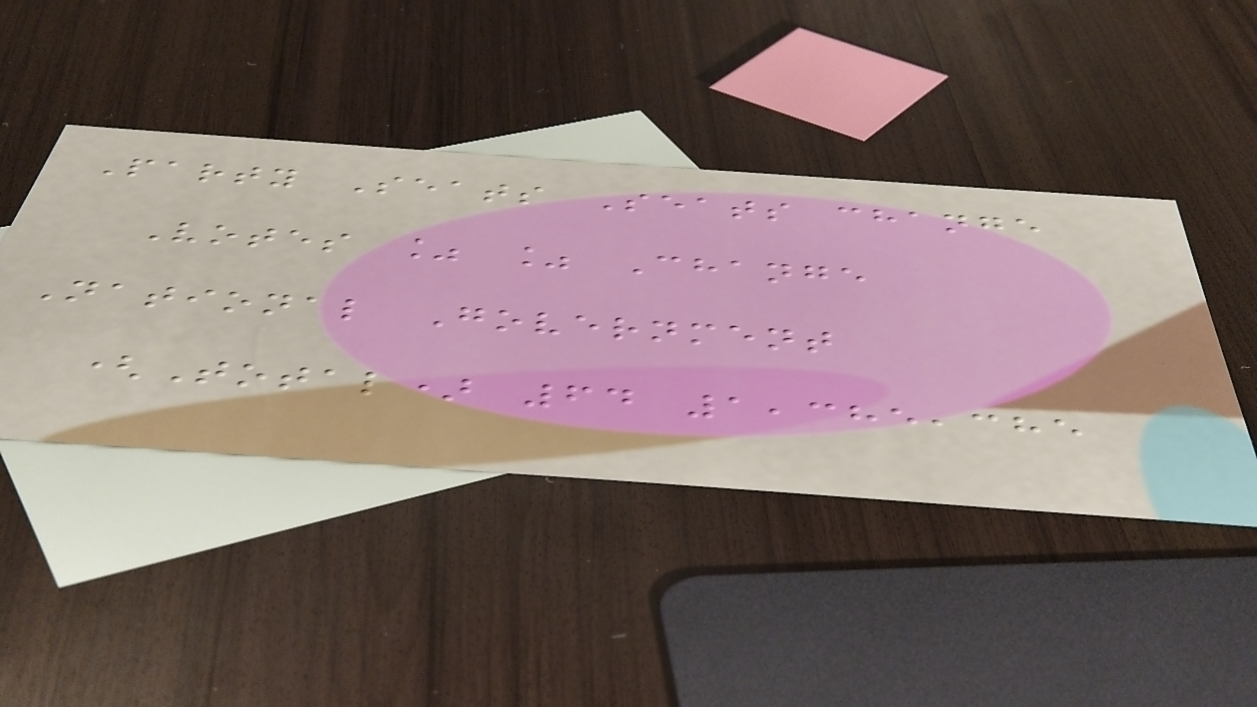Party Seats Seats change
Votes % % Change
National Government
(Total) 64 1,385,385
